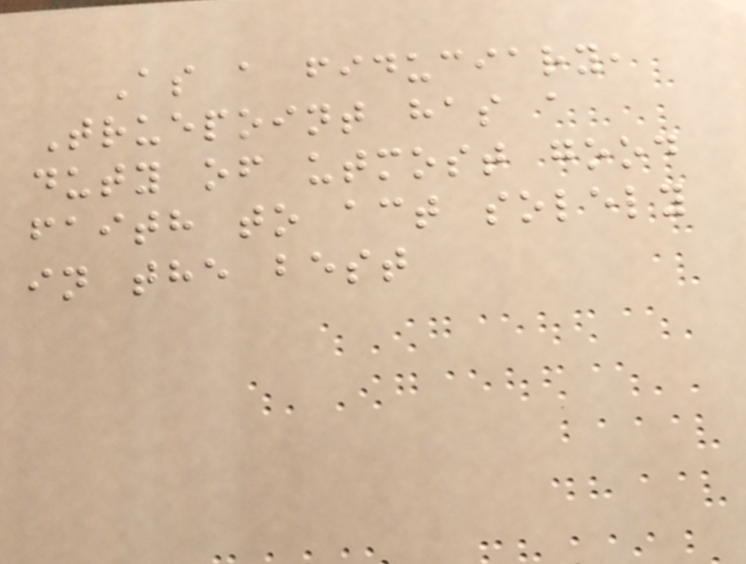As a fiduciary,
Truepoint has a
duty of utmost good
faith to act solely
in the best
